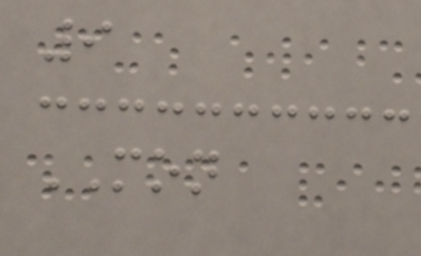9
MON
